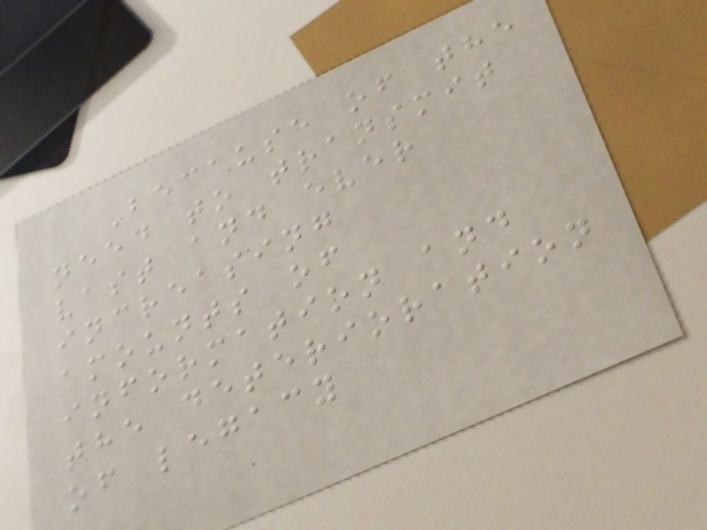Because of the
need to transmit
vast and ever
increasing
amounts of
information and
the deterioration
of legacy
